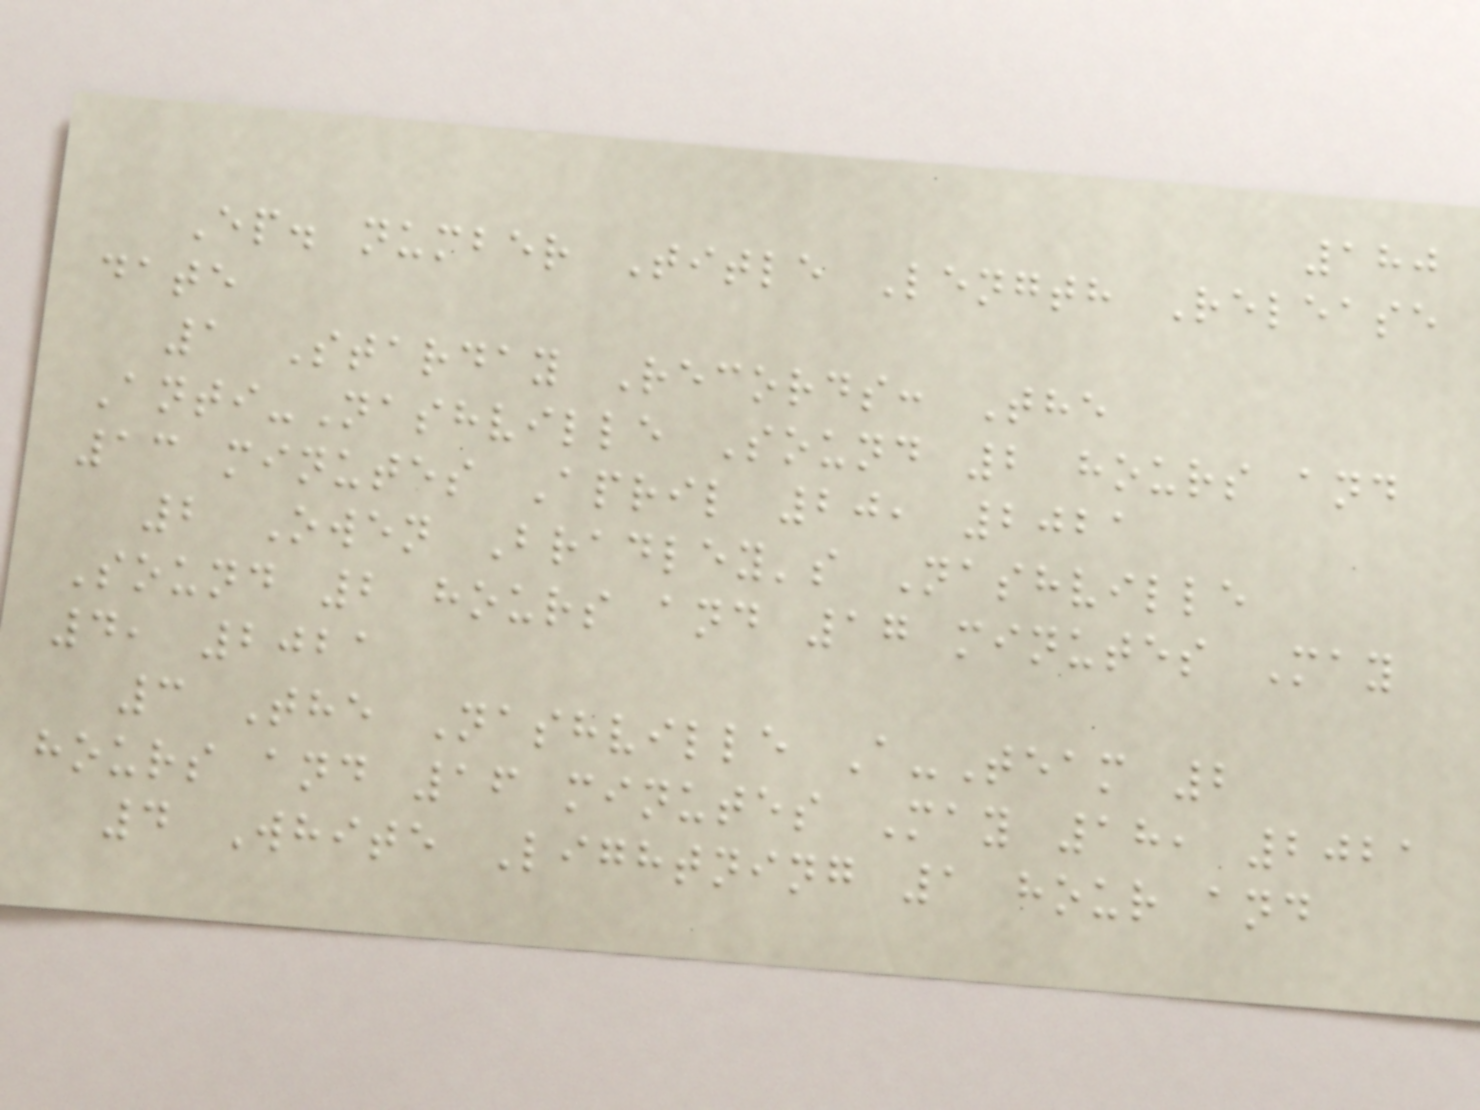180
Ep. number Title Length Release
date
1 Starday Records: The
Anti-Nashville Sound 2 hours and
13 minutes April 20, 2021
2 Owen Bradley's Nashville
Sound 2 hours and 17 minutes May
4, 2021
3 The Nashville A-Team 2
hours and 16 minutes May 18, 2021
4 White Lightning 1 hour and
